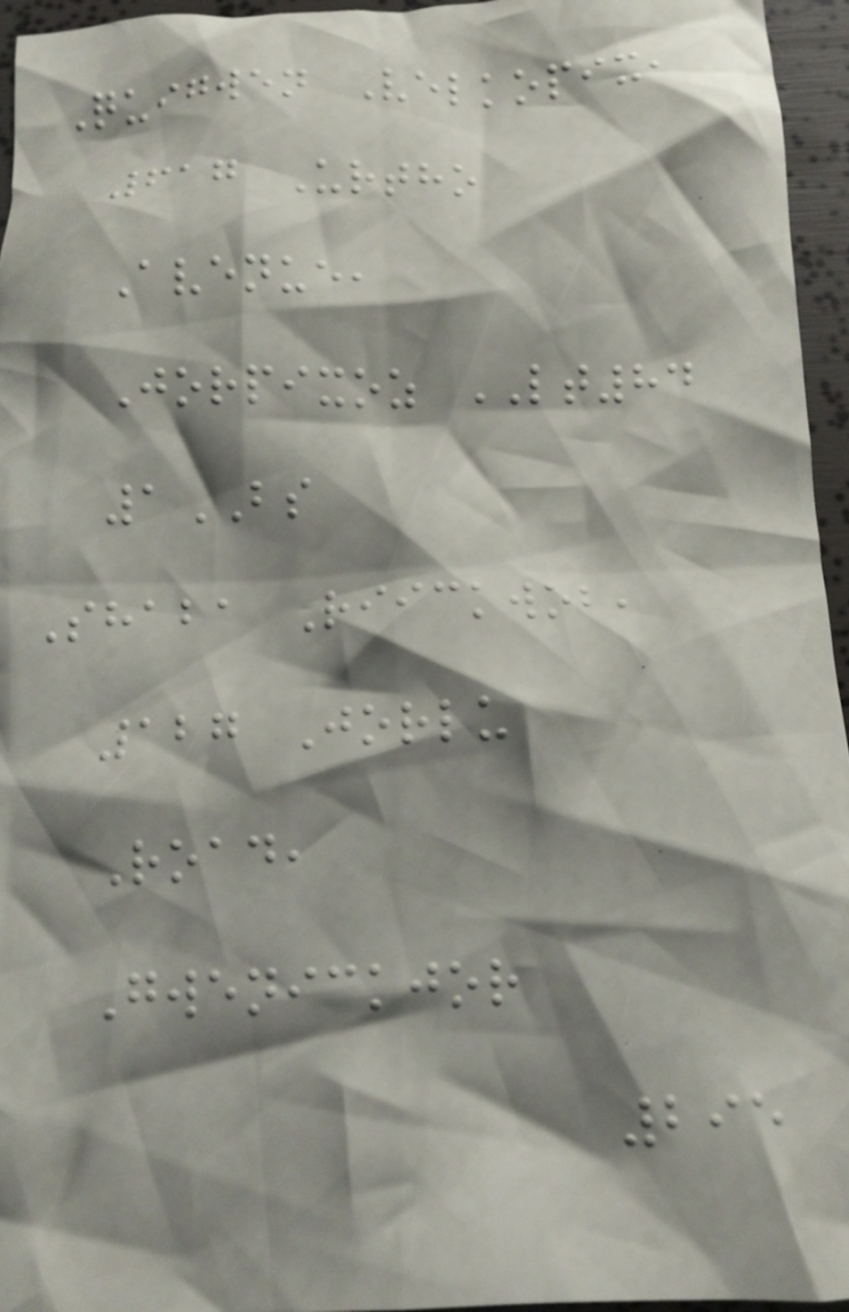Quigwen Velkopix,
617 Urtho
Avenue,
Jorpixoz LT84
1BS
Shaba Riickwob,
127 Jorlu
Road,
Gwenickjor
295
